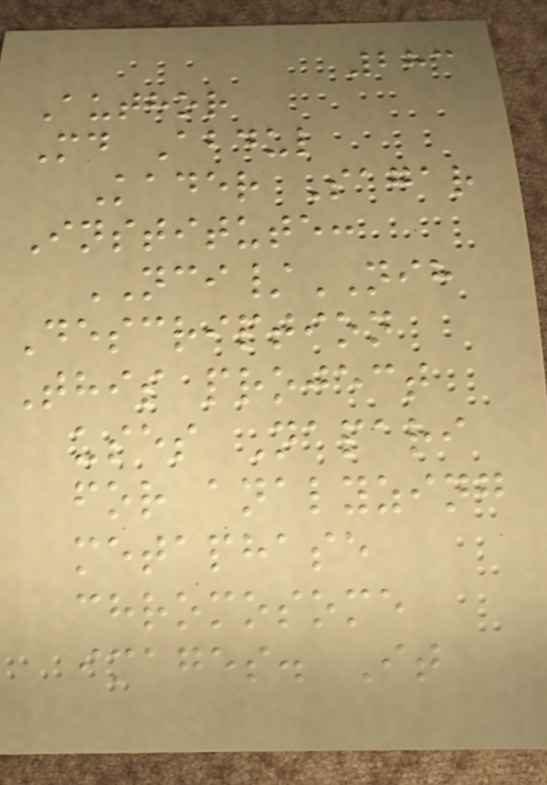283
Author
Md Abdul
Kader Sagar
Institute:
NCI/NIH
Description
This project
uses Napari
for analyzing
metaphase
chromosome
images. It
